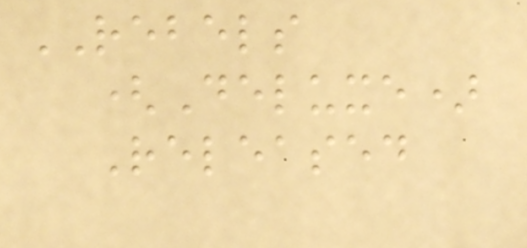REBELS
(Deluxe)
Released
